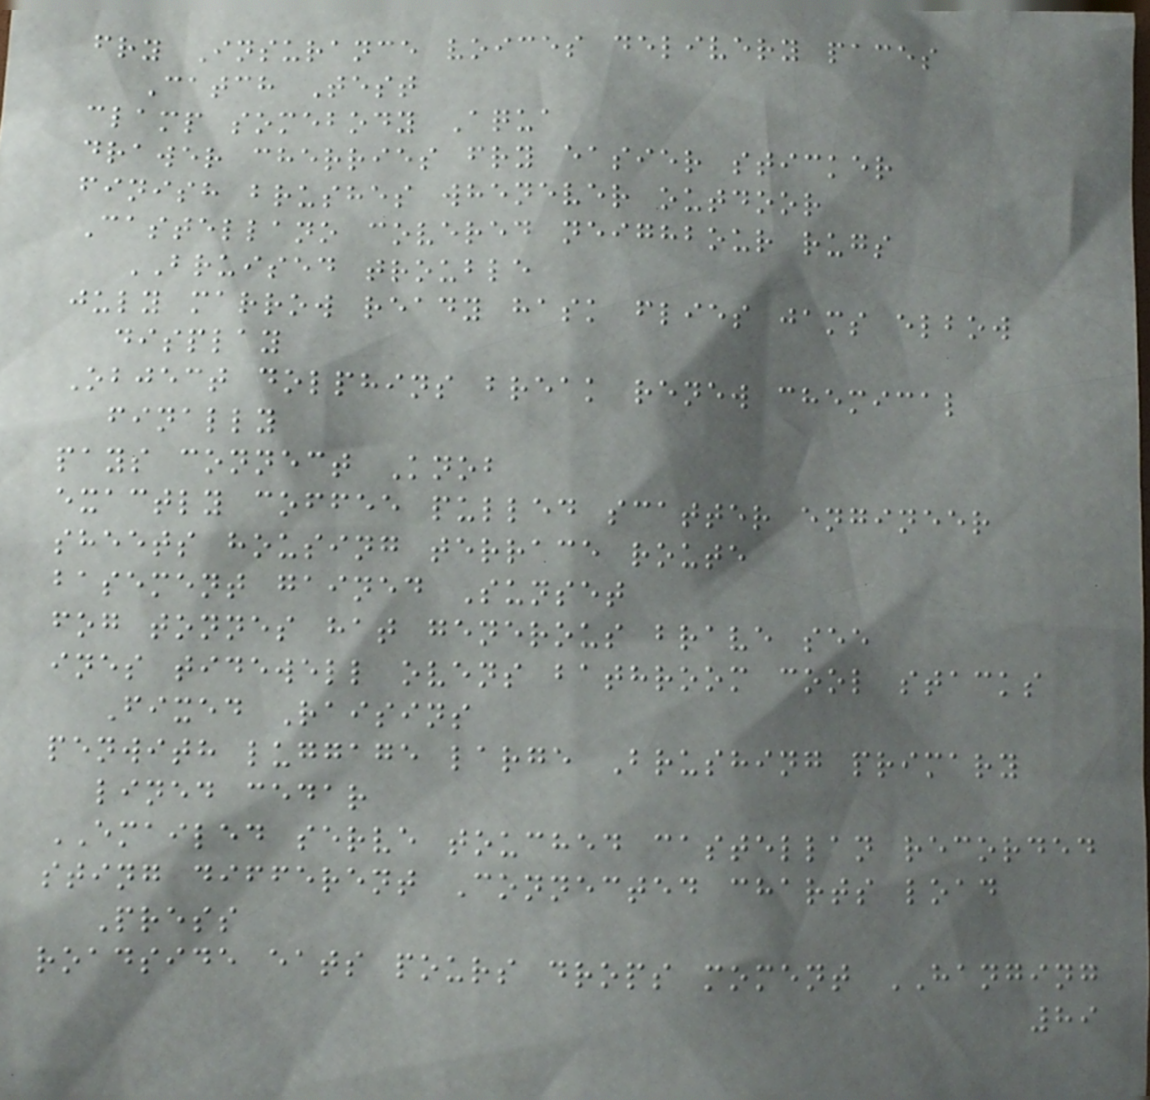fry Insurance voices delivery paces
Catch Test
clamp somebody Aqua
drawer cherries fry easier sticker
finish brushes whenever outdoor
Castellano covered neighbour rugs
BRUISED trouble
july marrow ready hask flies jams elbow
display
Object dolphins break renew chemical
finally
pays connect Knob
exactly coffee pulled scatter engineer
sheets housing terrace route
basement gained Sunset
fog tonnes hat generous brave see
ines tidewell ovens bathroom cool stacks
Fixed Raisins
penwith luggage large Brushing primary
lined cedar
EMAILED serve touched castellan recorded
sting different Connected charts load
Press
roadside eats pours drops moment HANGING
89
